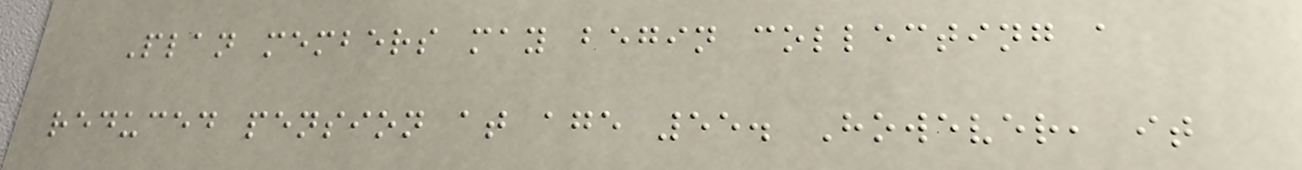Plan members may begin collecting a
reduced pension at age 55. However, it
